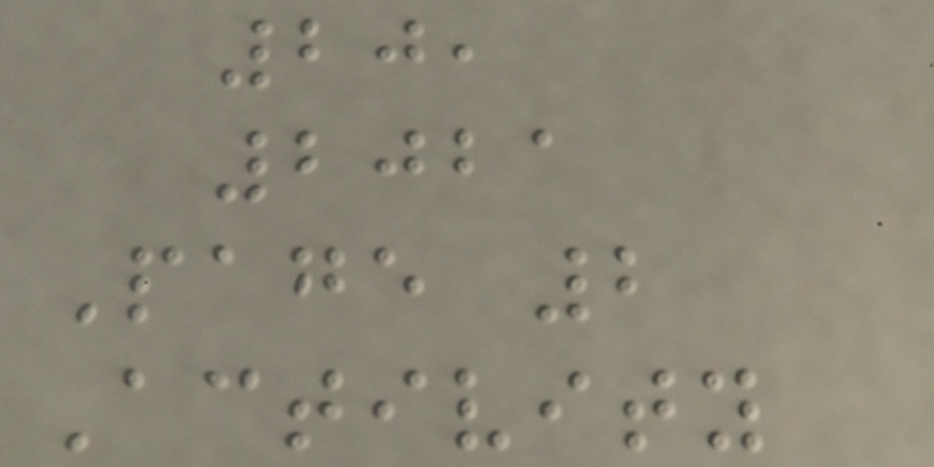20,
2021
Page 2
Activity
